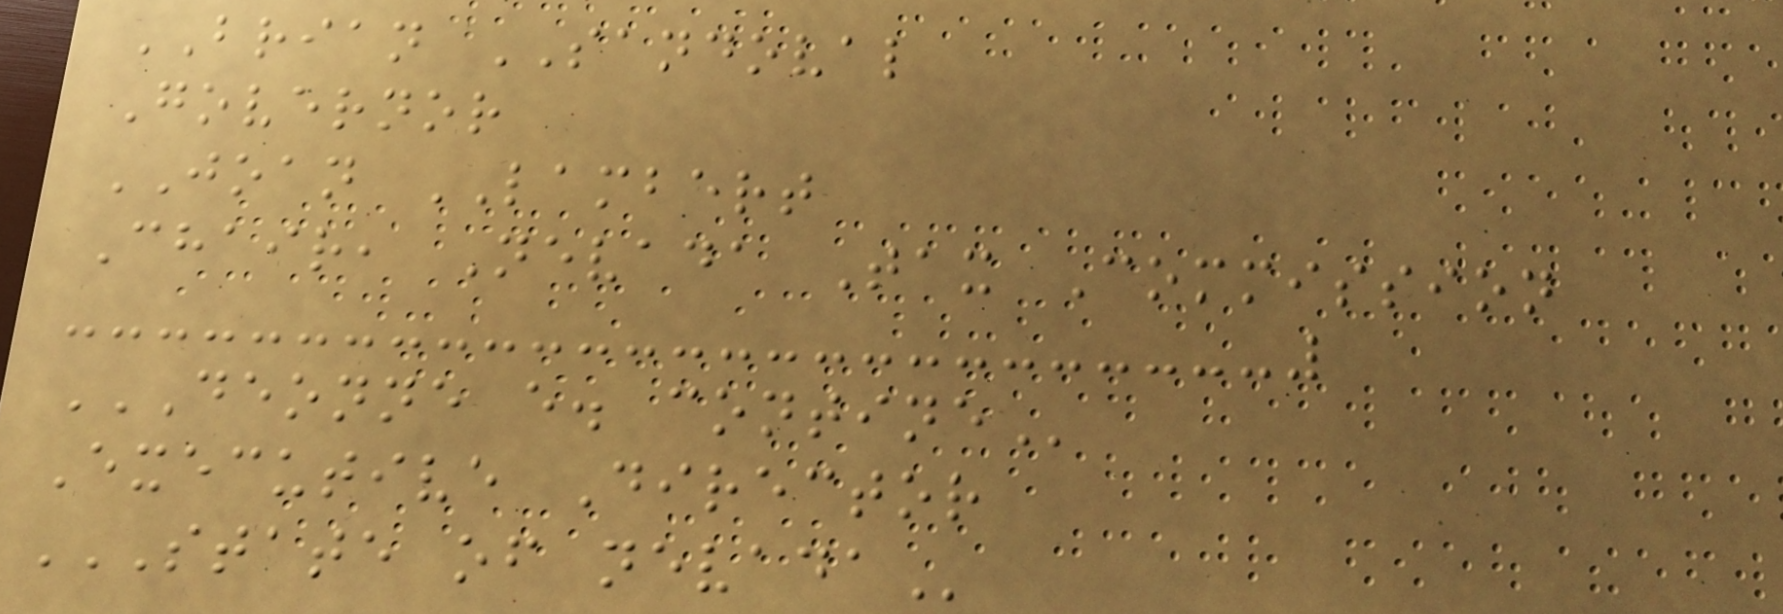BRIAN SANDOVAL
Governor
JOAN LAMBERT
Chair, Nevada Tax Commission
DEONNE E. CONTINE
Executive Director
STATE OF NEVADA
